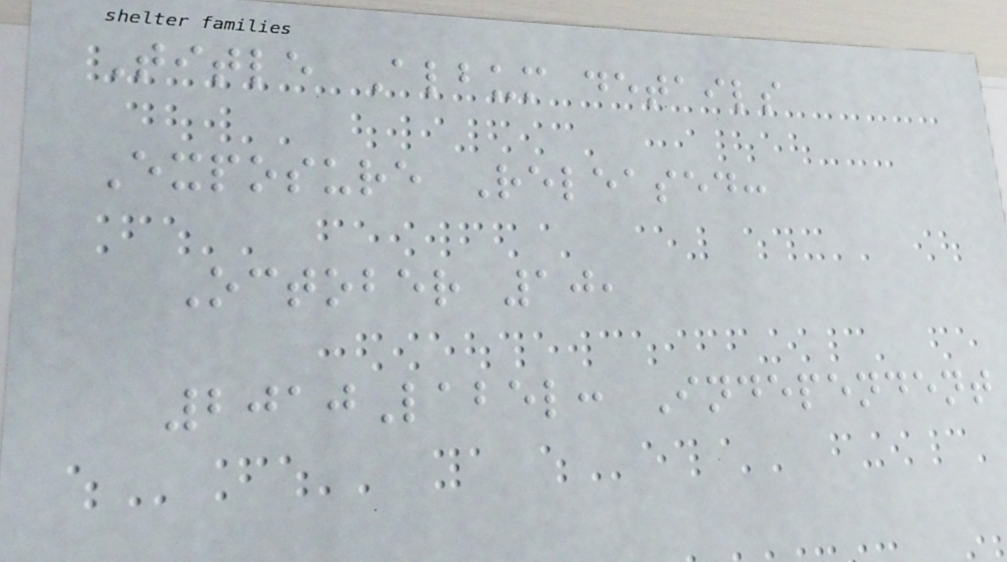Title Album details
Exposure Released:
October 10,
2010Label: Independent
